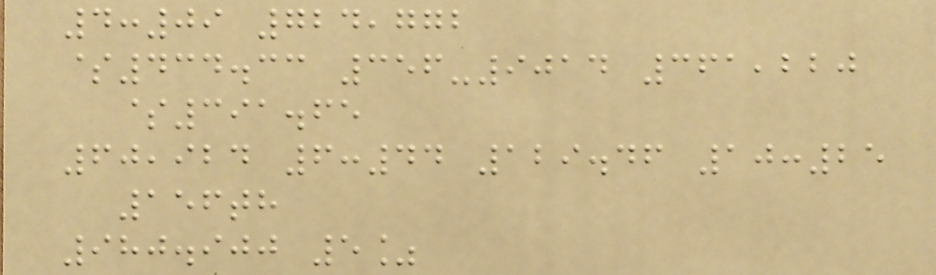4:09 724,772
$434.33 356-9014 361,220
$391.65
60,924 6:44 129.46 10:25
156th
980.900 5%
